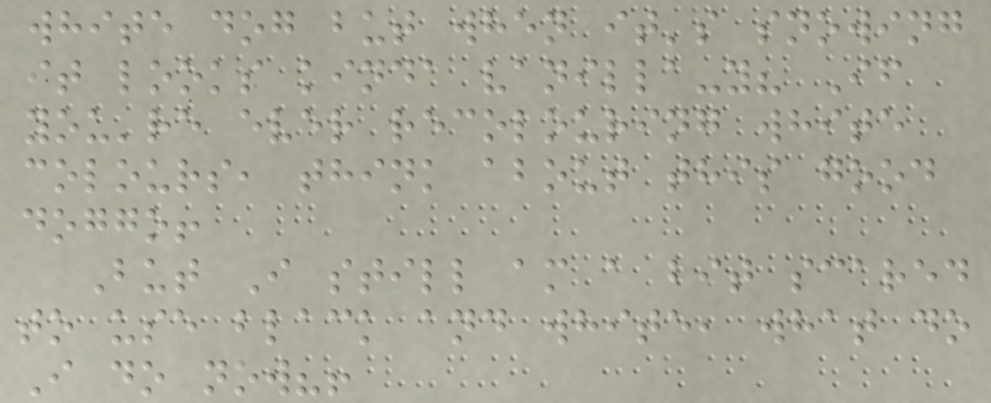white dog but when it's snowing
it looks kinda vanilla-y? If
you're ever recolouring white
colours, think about this good
doggo!
But I still am a bit scared
to use black and white, what do
I do now?!
